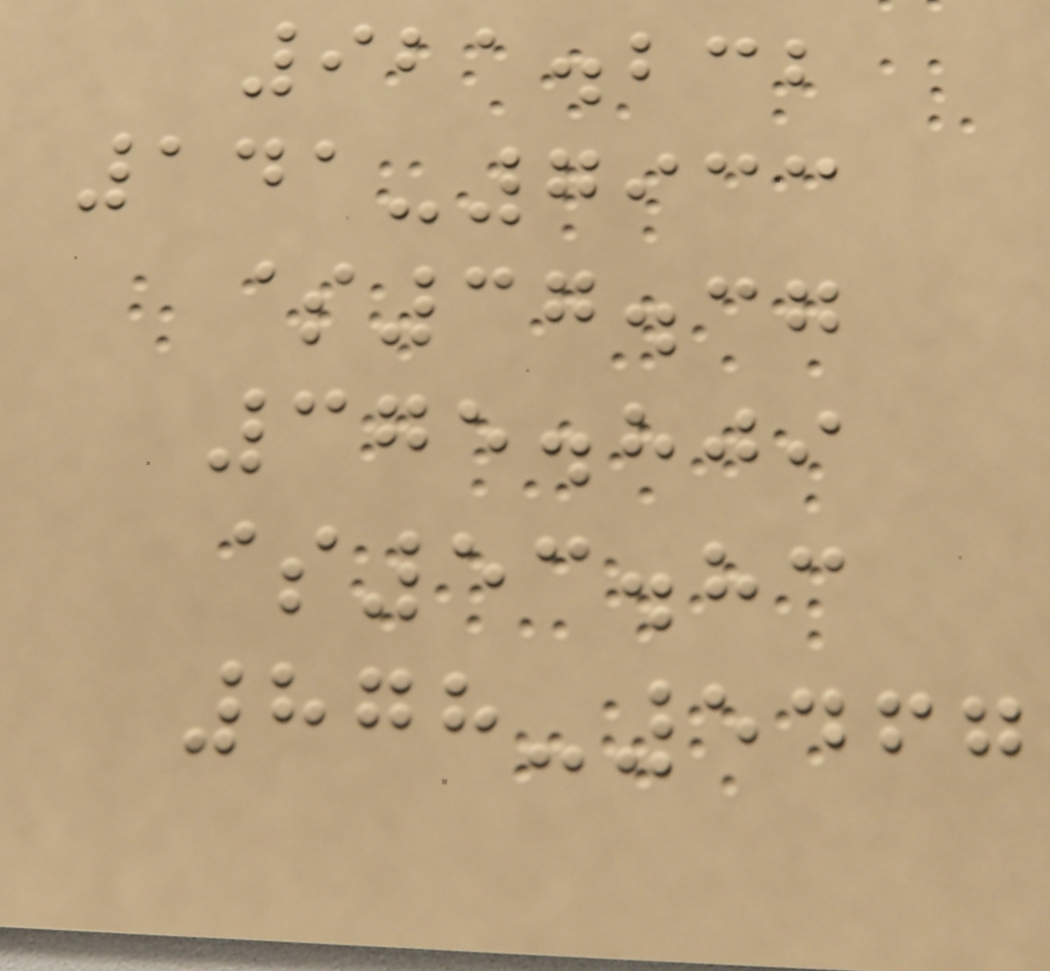921.232
141-7933
$37.37
375.809
$53.83
878-5467
